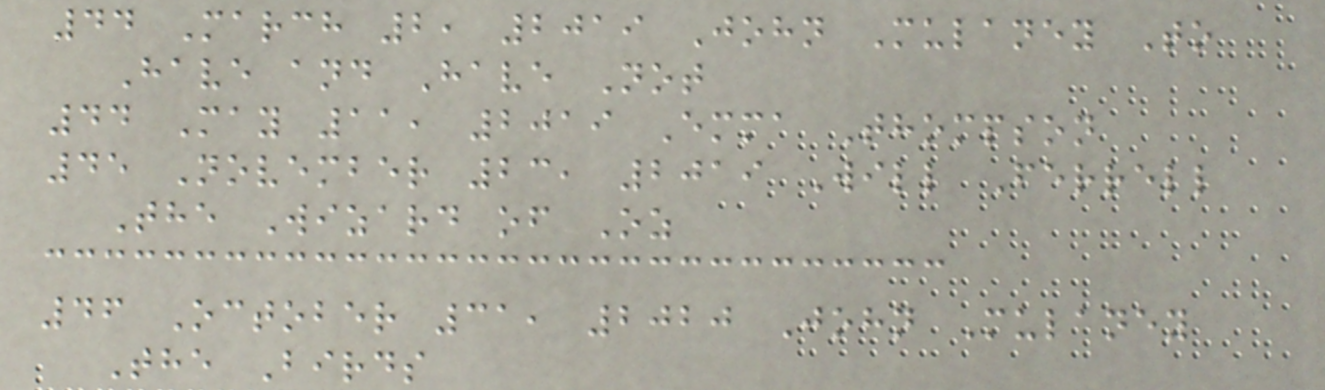44 March 2, 2019 John Mulaney To
Have and Have Not
44 May 11, 2019 Emma Thompson
45 November 23, 2019 Will Ferrell
The Wizard of Oz
46 October 31, 2020 John Mulaney
The Birds
